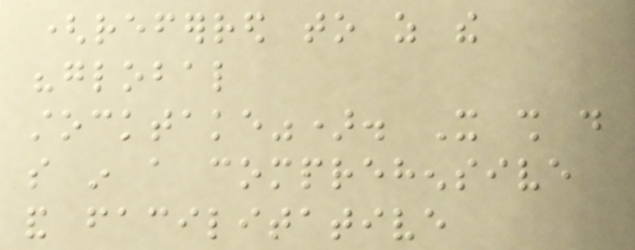(referred to as the
"global
stocktake"). It shall do
so in a comprehensive
and facilitative
